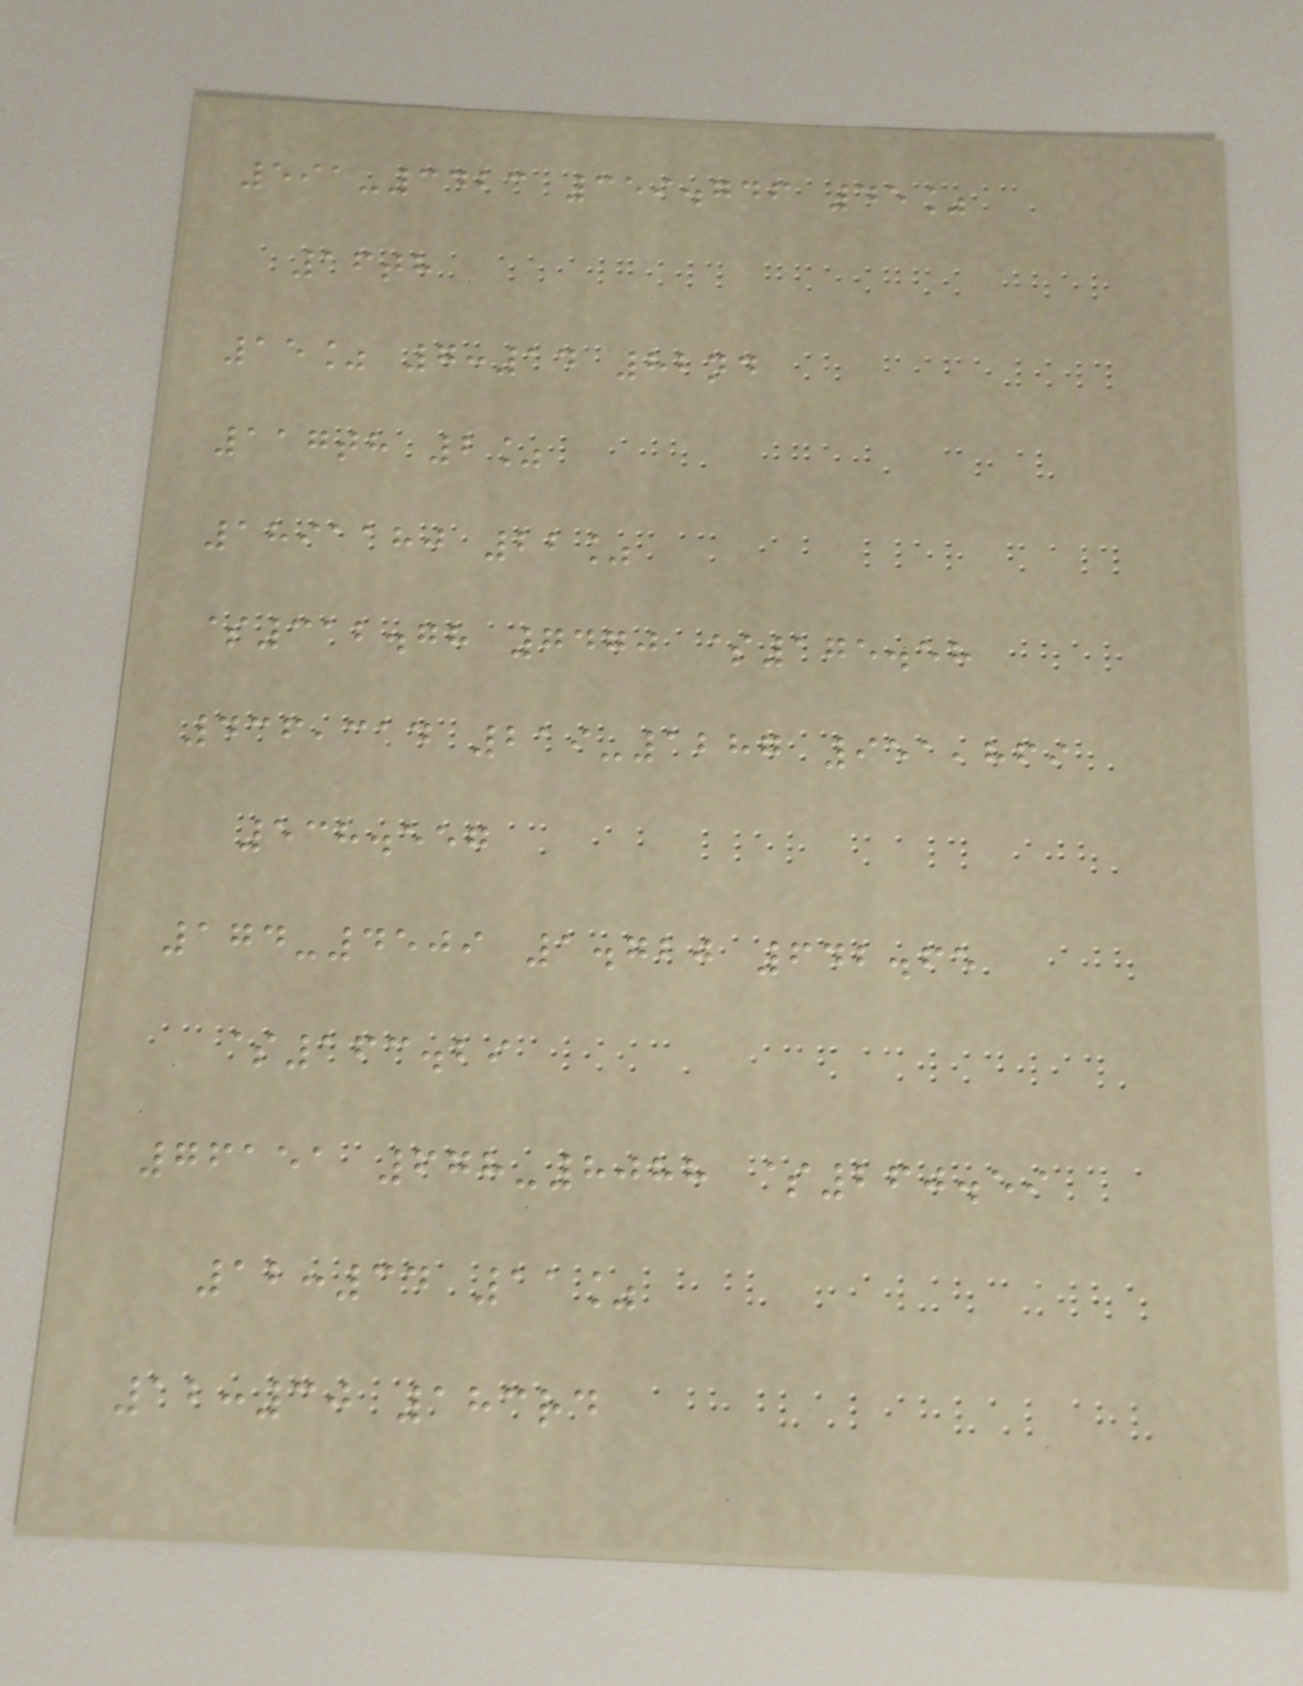591-3423 359.746 45%
16th
15% 7:14 82nd
117th 2%
1891180 22%
$312.78 7470 $175.58
436,314 219-1287 951,869
538.557
174-4509 1.720 642.65
$163.29
76151 678-8088 $260.59
12:34 11%
12:30 183rd
